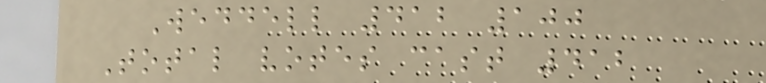Weddell 412 100
Total votes cast 412
